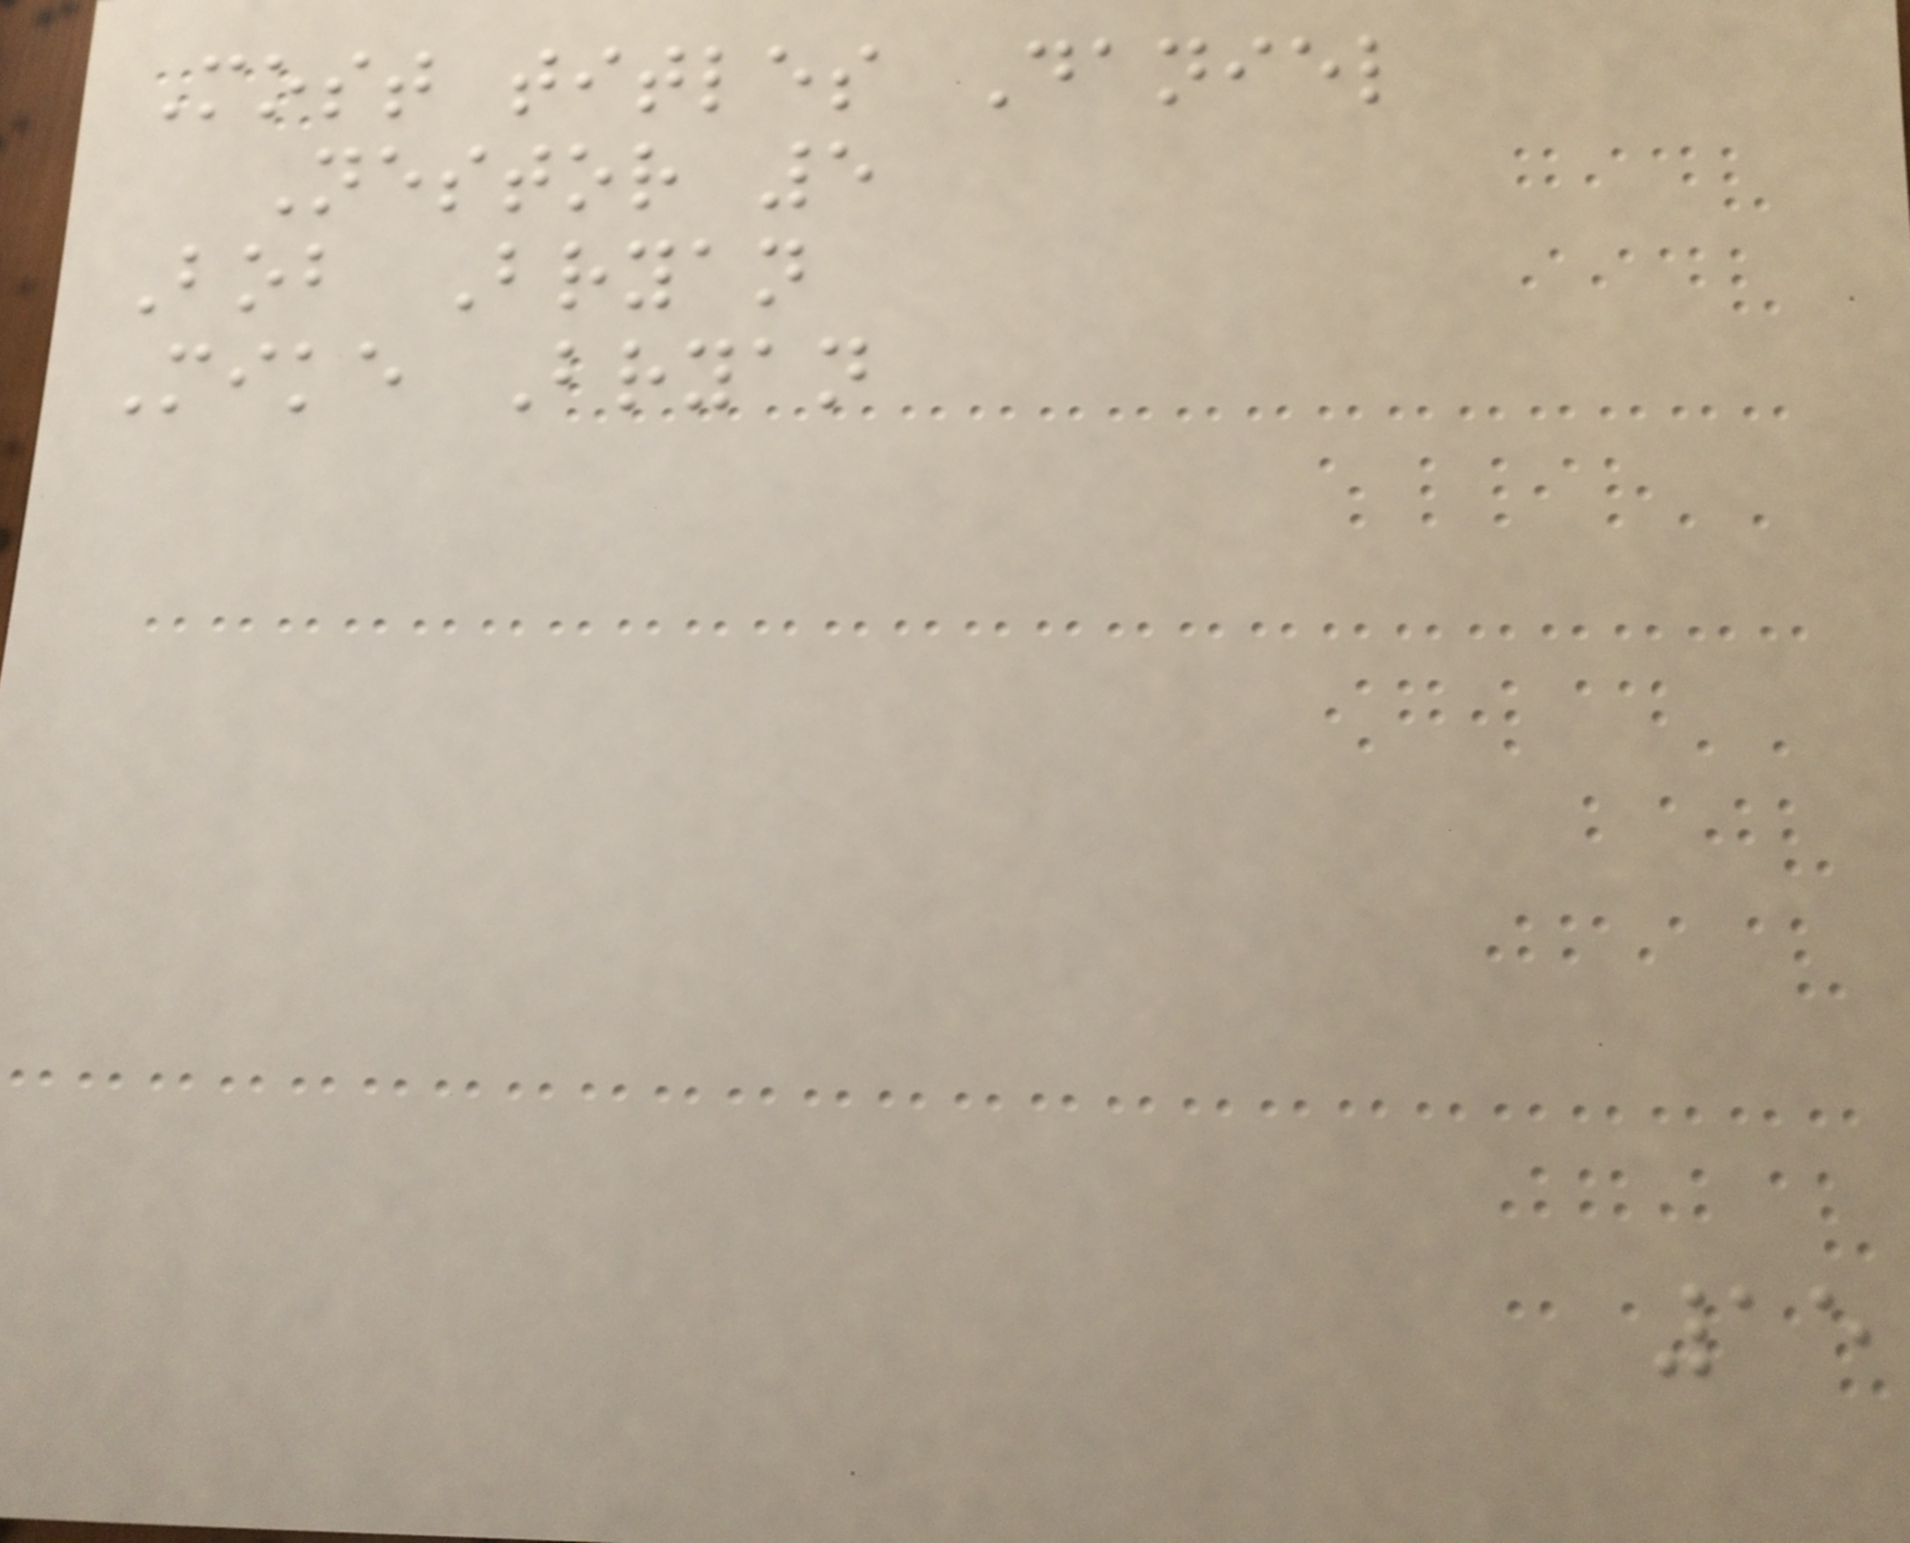Most titles Daniel
Nestor 5
Bob Bryan
Mike Bryan
15
